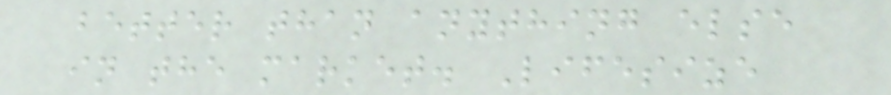better than anything else
in the market. Lifesize
